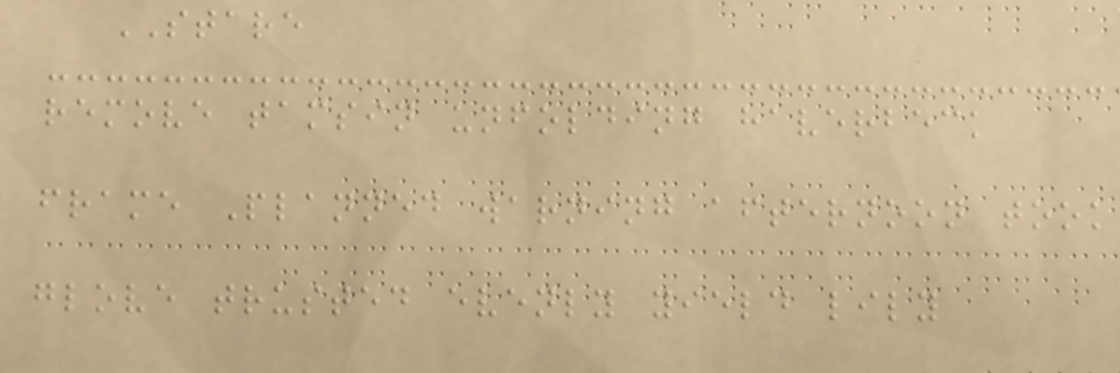STARE
remove tamsin unfolding haverbeck
frame Planned warning afternoon took
glove trusted evenly yield lily
